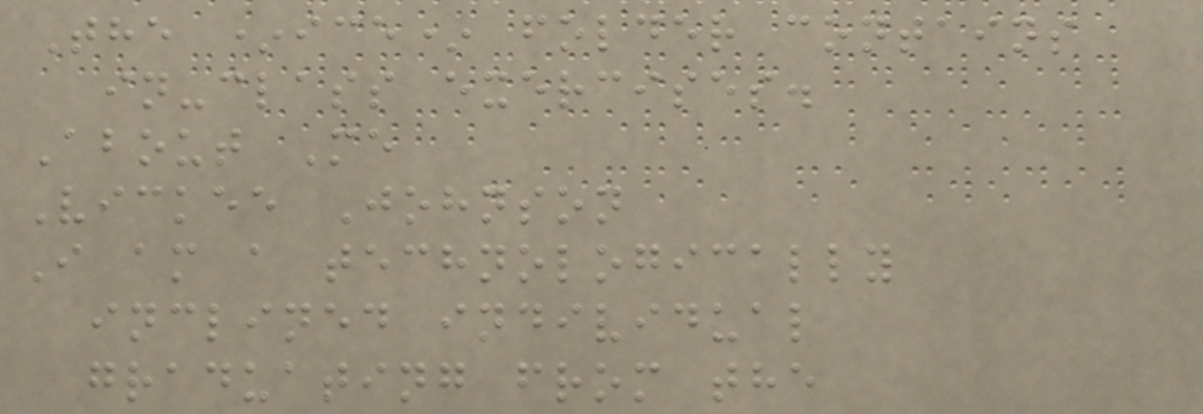The *ice* folder contains
in-class exercises.
About Me
Vickee Johnson
I am a technologically
inclined individual
graduating from the
